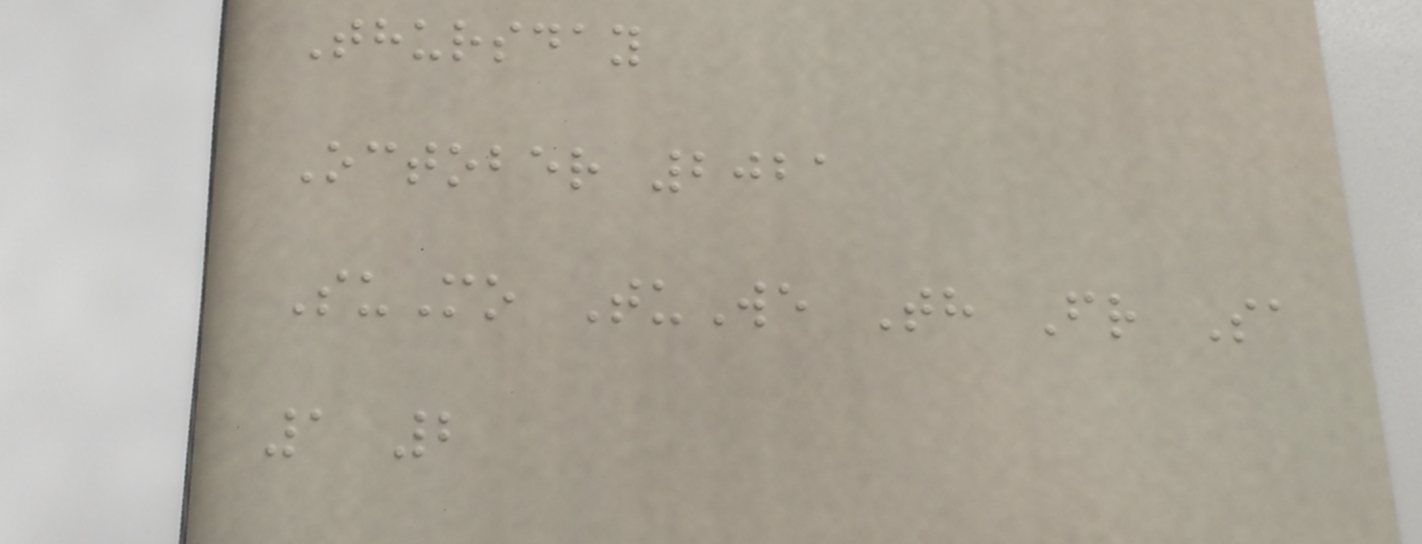Thursday
October 2021
SuMo TuWe Th Fr Sa
1 2
